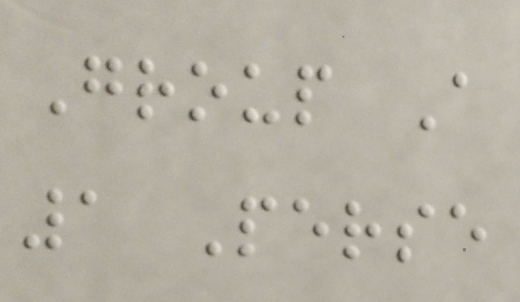Group A
1 Perse
